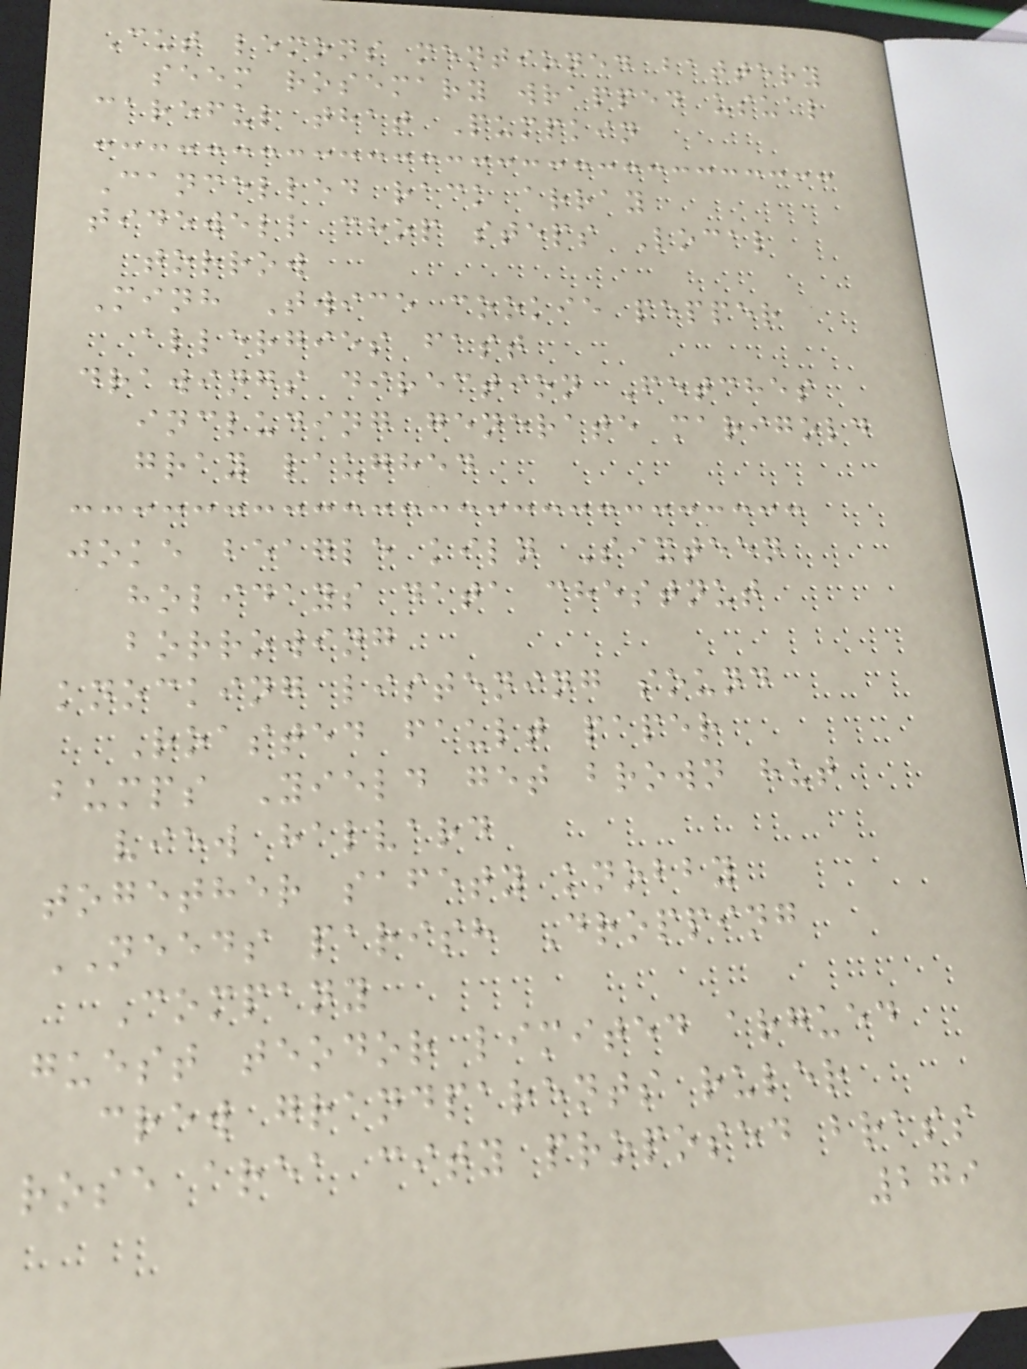Cut lemons mentioned battery
seem rosemary wrapped usual
careful that Pumpkin
Cancelled rack array
tidewell chop steps Local
torrow
Minh Twice cookie pepper
allergies fast
drawings direction Fetches
including generate marigold
gray laughed
joke beagle kiln Sixteen
holidays data chestnut
borrowing
knocking listening sound
Roasted fault paper
bumps Yield get brown hut
view halvard
together safety knobby
NEEDS parish Dropping
Company
guest teodor limited argued
crew grandparents ruler
rose area city proposed brass
279
